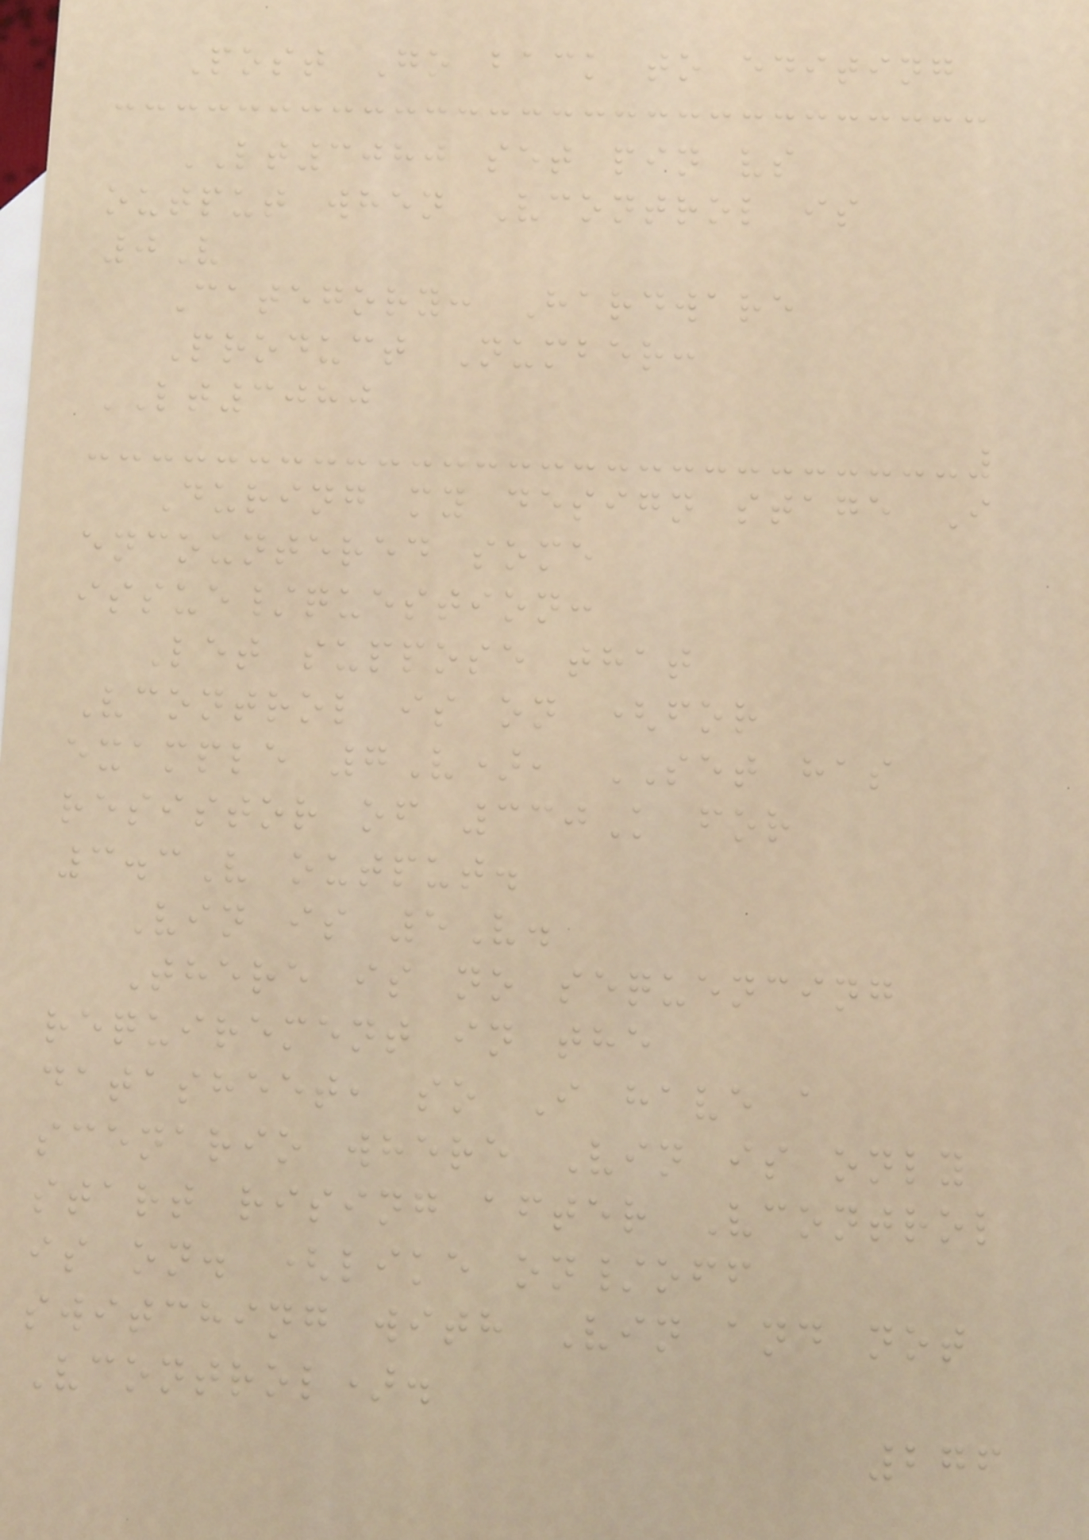Post Go back to editing
LT3080 set pin vs
output when Vcontrol is
0V
Category: Hardware
Product Number:
LT3080
During my design stage I
encountered some
issue/question:
Let suppose that
Vcontrol is on (for
example 7V), SET has
resistor of 330K for
3.3V output.
Vin is 5V.
There is no sequencing
requirement in the
datasheet, so I have a
scenario where Vin is only
start rising after Vcontrol
is on. (like on/off
switching with Vin and not
Vcontrol).
276
